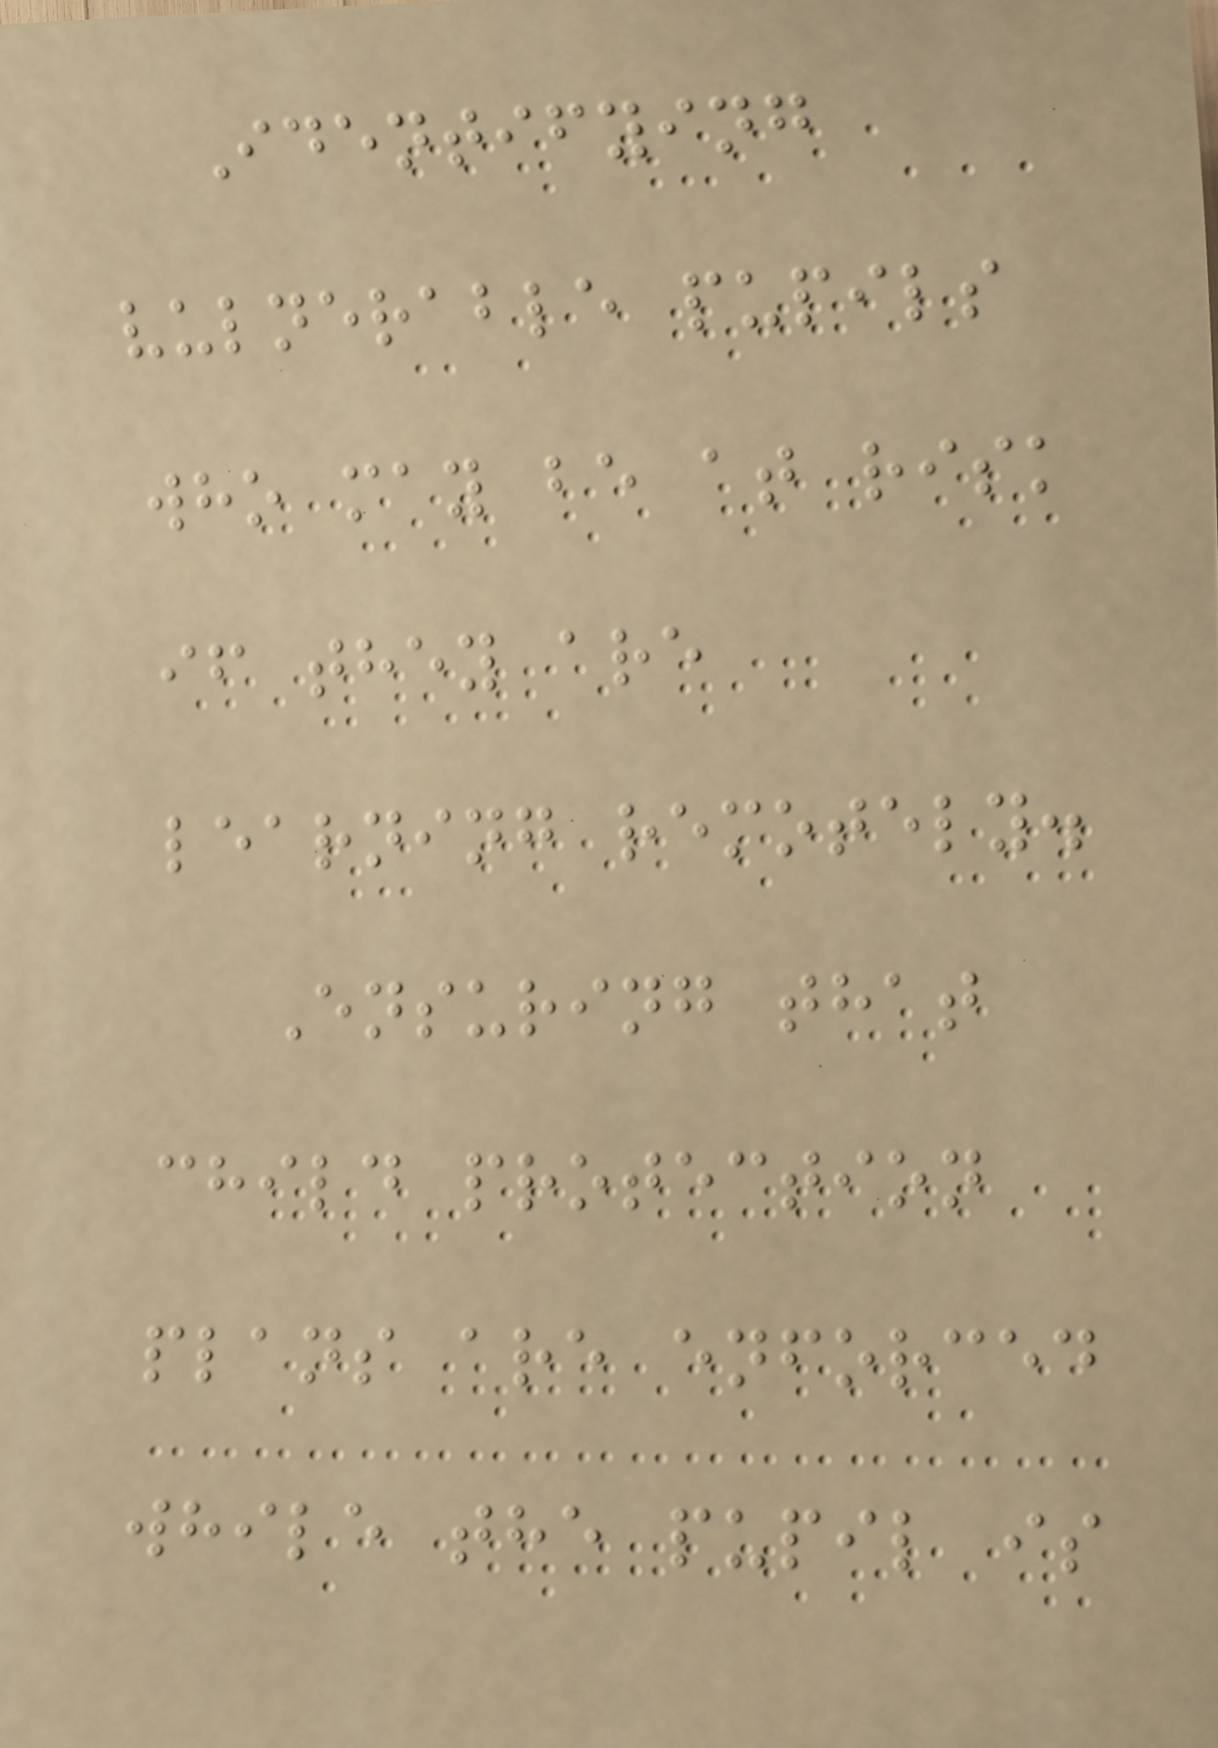Identifying
vulnerable pupils
who may be at risk
if they are
learning remotely.
Ensuring that
child protection
plans are enforced
while the pupil is
